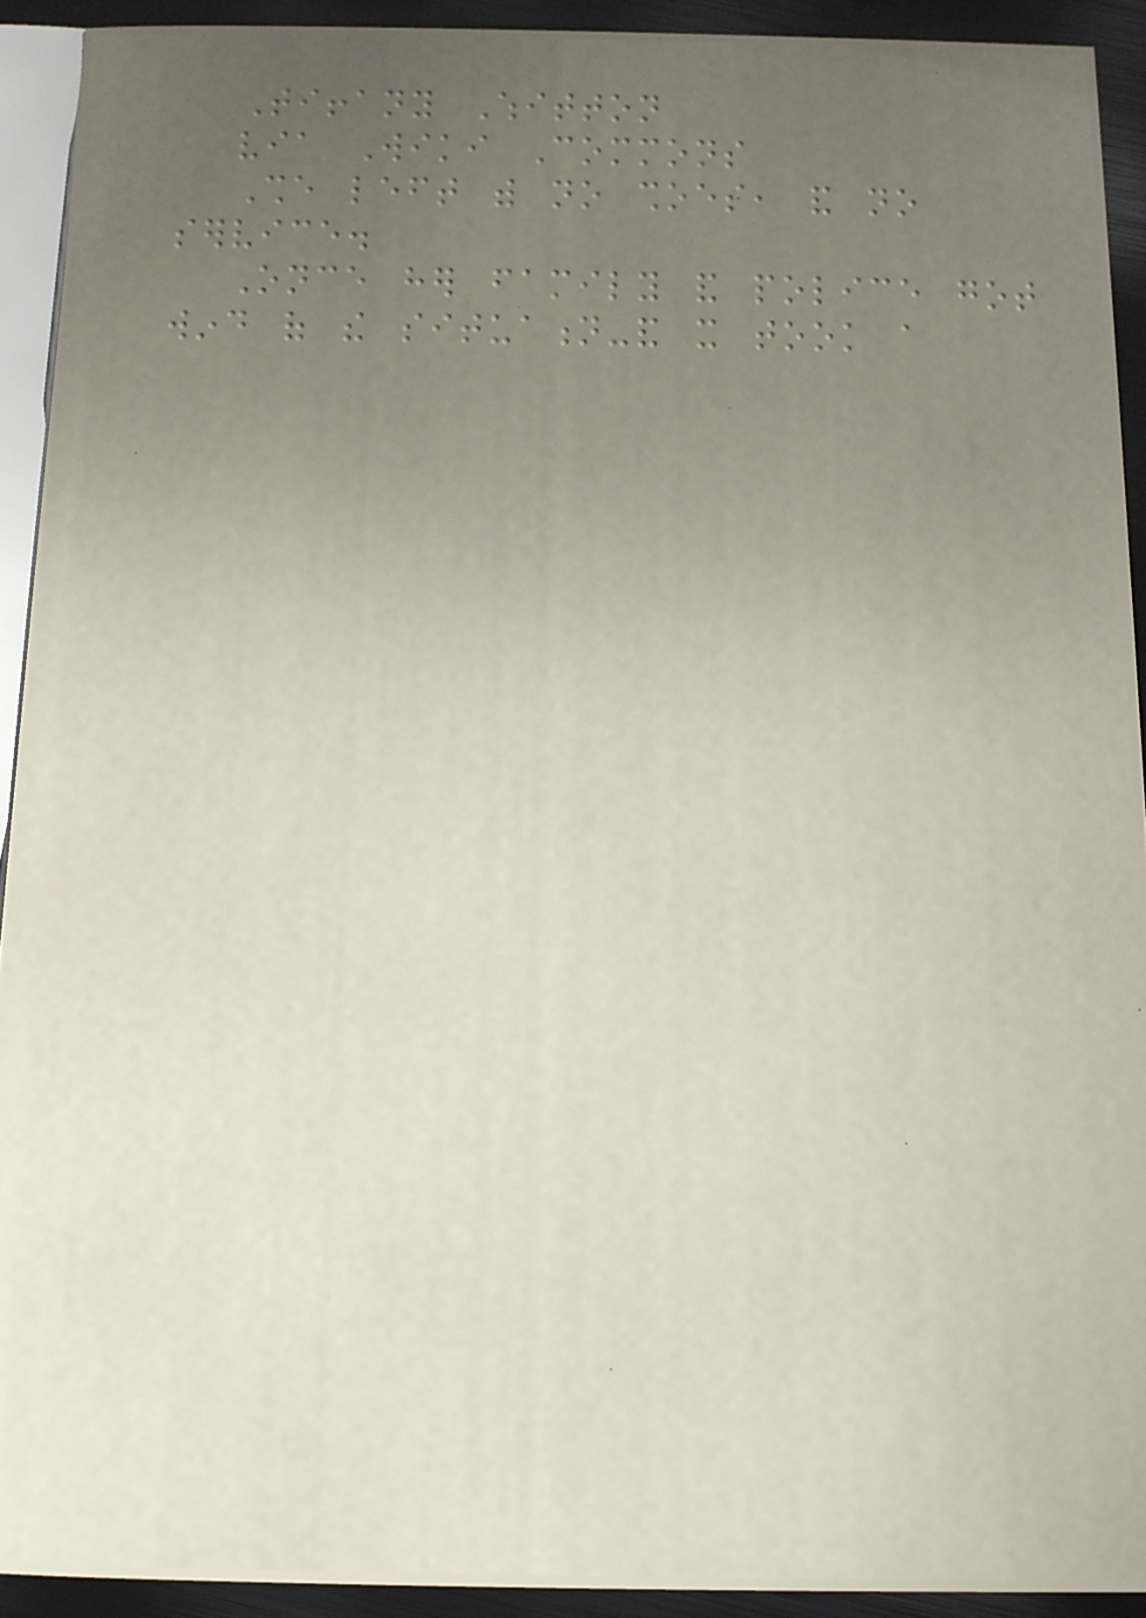Tiffany Whitton
via Wiki Commons
She left with no shoes, and no
service.
Once her family and police got
wind of the situation-and it took a
